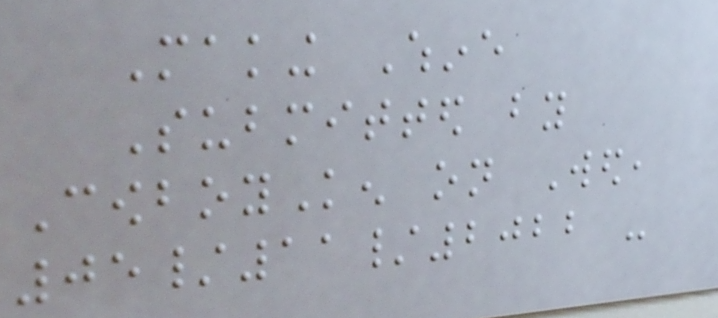Making Whine
Submitted by
CowboyKen on Wed,
05/11/2022 -
